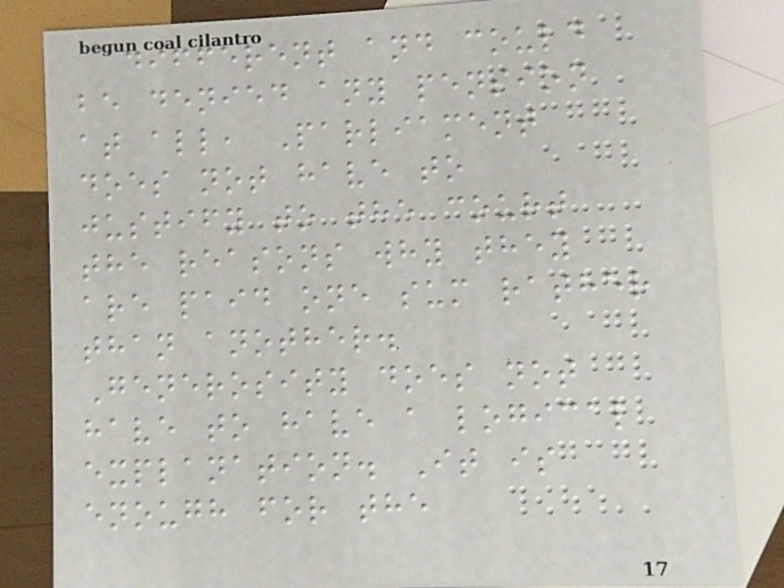different and could
be denied any pension
at all, Parliament
does not have to
justify to the court
the reasons why they
are paid one sum rather
than another.
Generosity does not
have to have a logical
explanation. It is
enough for the
